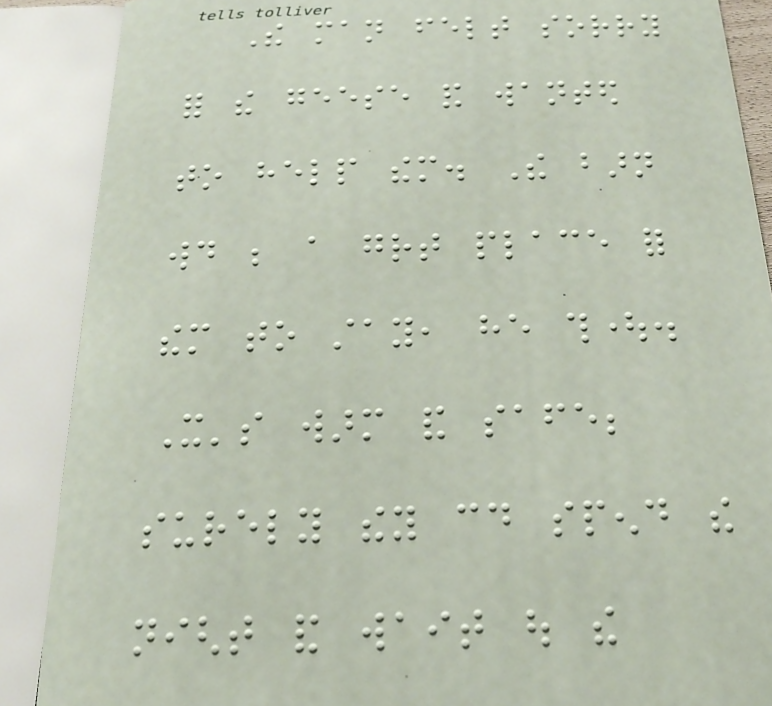The man felt sorry
for the geese and wanted
to help them. The barn
would be a great place for
them to stay, he thought.
It's warm and safe;
surely they could spend the
night and wait out the
